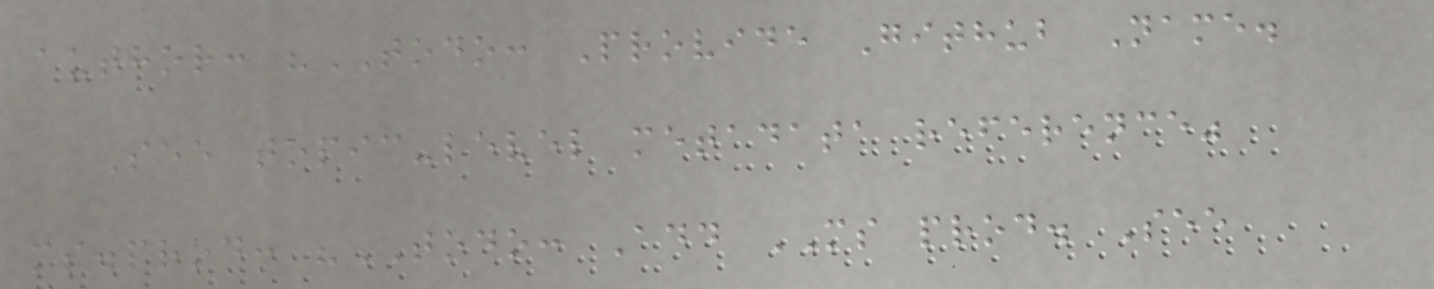author: "TODO: Provide Github Name.
See topic-level metadata reference"
ms.prod: "TODO: Add MS prod. See
